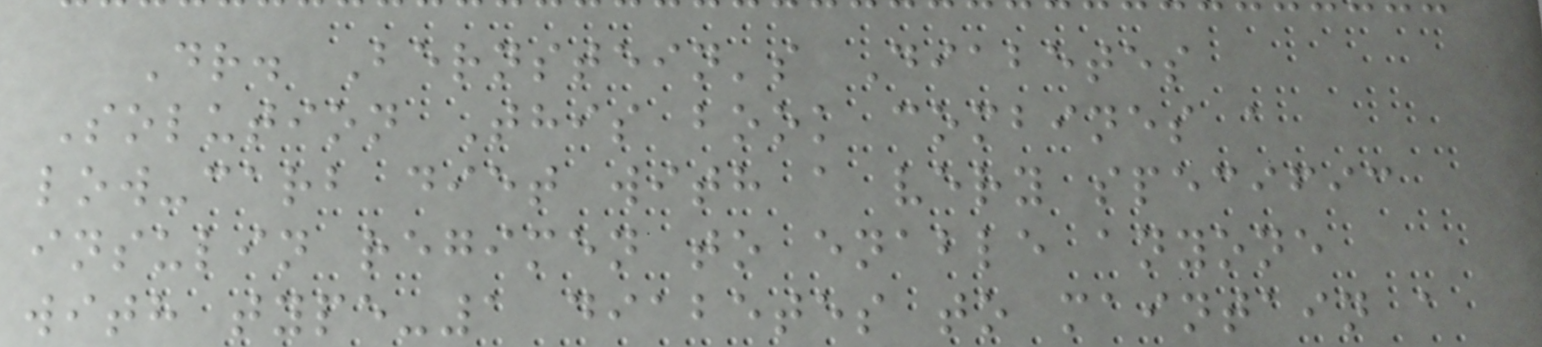Dr. Bernstein's Diabetes
Solution This book combines a
low-carb diet with a very specific
insulin regimen to enable anyone
with type-1 diabetes to maintain a
